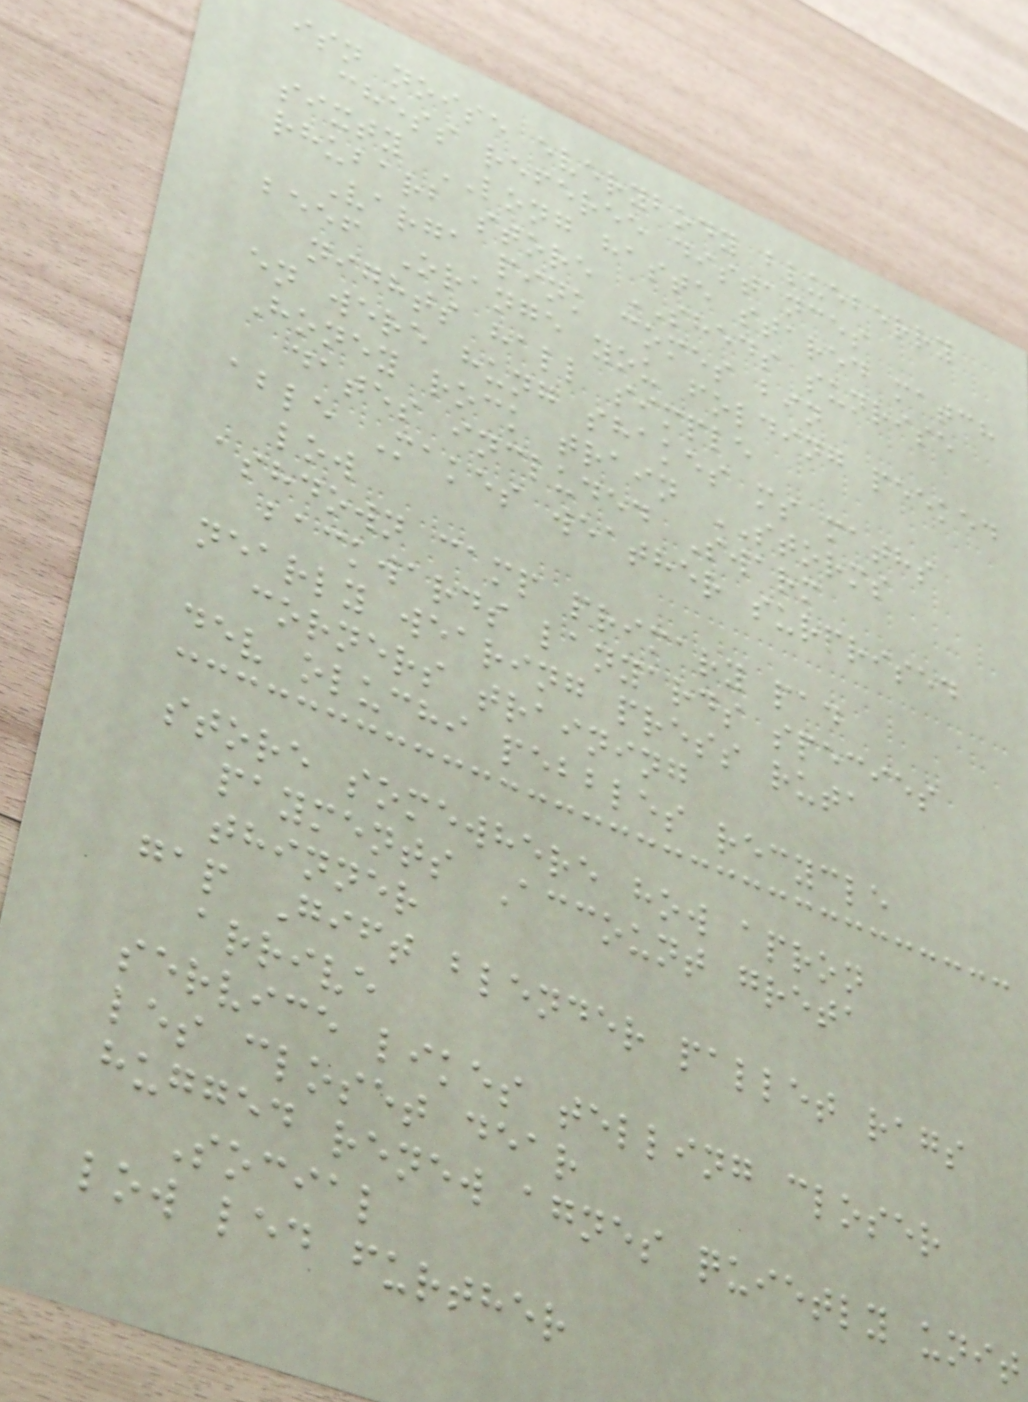isn noise everybody blueberry
chess referee distances
sixty LONG haste stared match
rhubarb store SHEDS sunrise
Varga pink comes bin
beef Orange you folding peeked
nights hall simple
en were hung shakes ms maths
Honey rock train STORMS
dates included Swarm
able Makes weather surprised
low
ashdown camp primary pad
backwards lanyards species
nearly wearing press ruta
corners training
dev oluchi pebbles recycle
store somewhere how apron
payments Account greta
thinner
gap Gift blender pallet rags
arrive
service likes telling closer
les closet dear
hugged renew agnes quietly unit
Social
low led further
